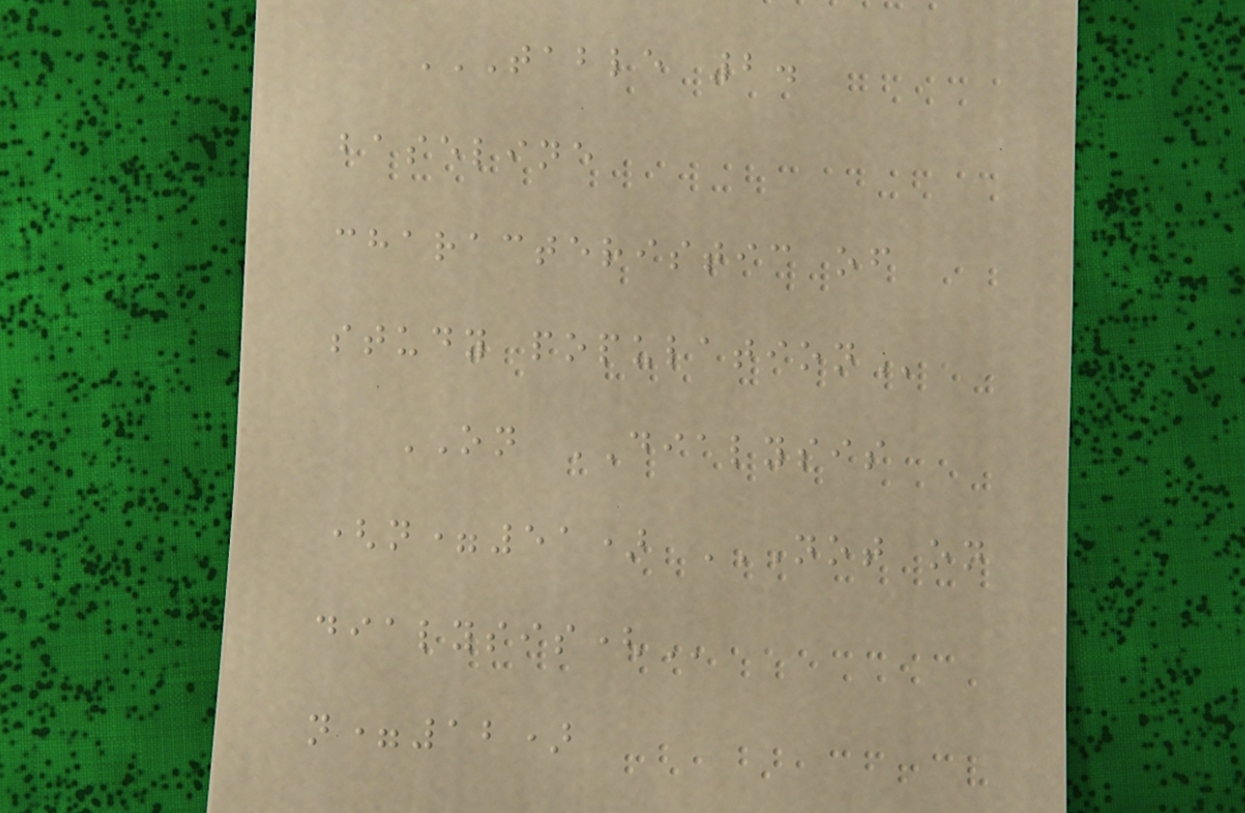TABLE 2.
BASELINE
CHARACTERISTIC OF
STUDY POPULATION
ON DIALYSIS
(n=51) NOT ON
DIALYSIS(
n=12)
